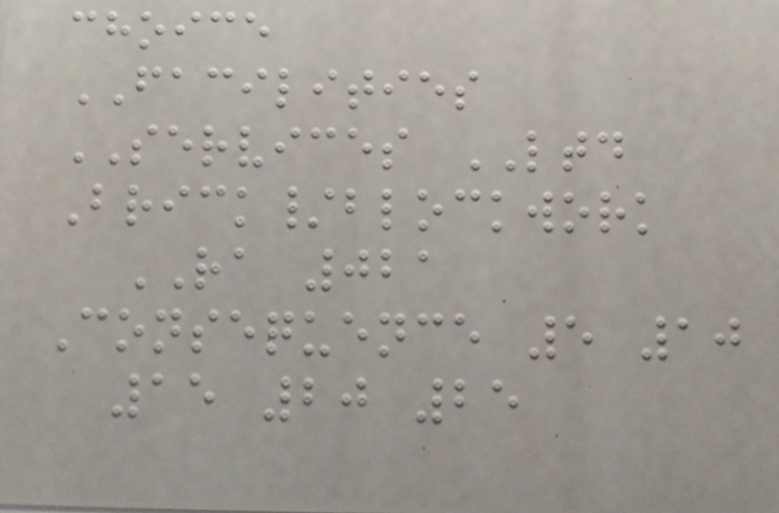choice
FACILITIES
SERVICES LTD
Brick/blockwork
RA 021
Consequence 5 10
15 20 25
